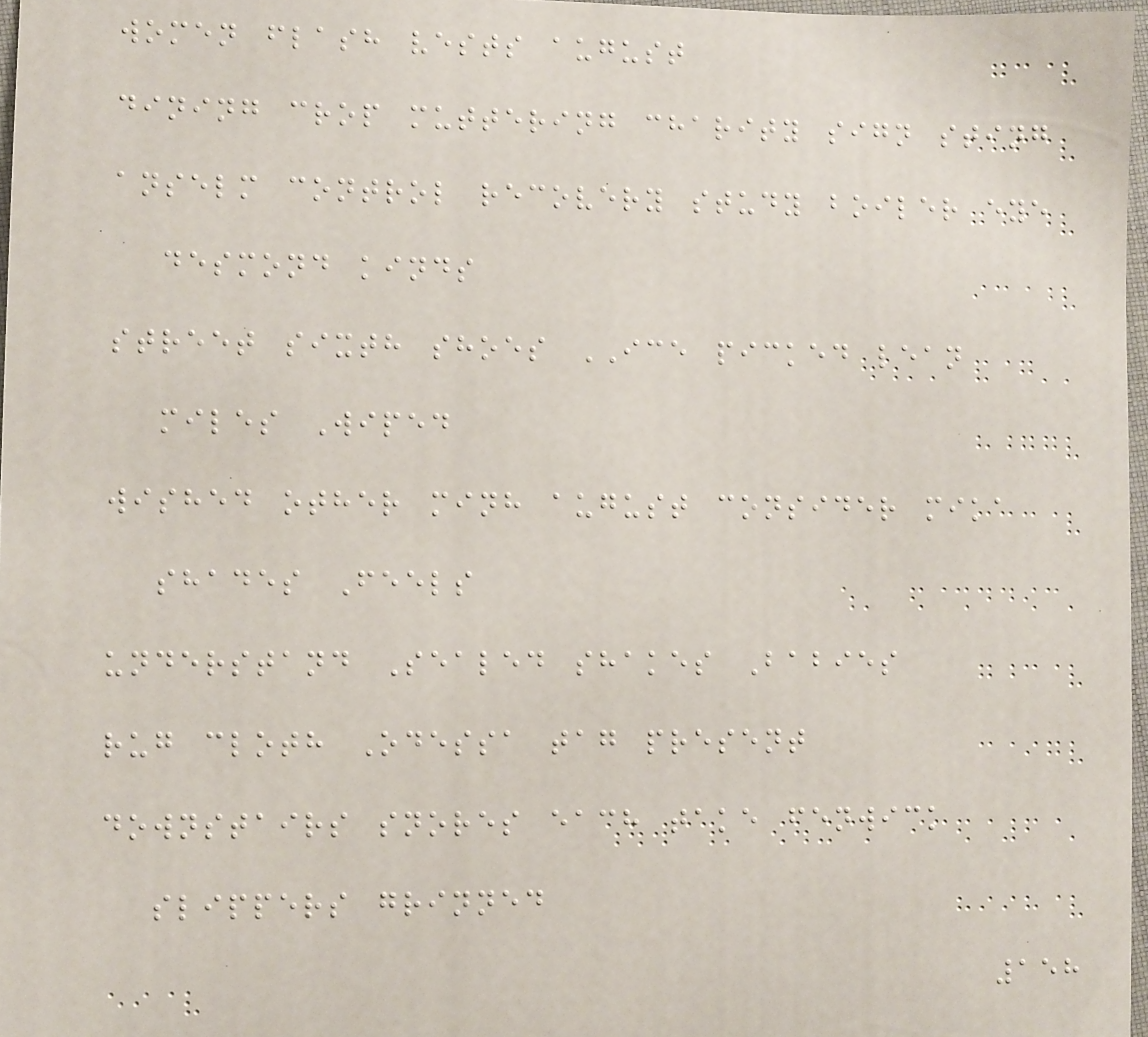women flash vests august
dining crop muttering charity sign sting
anselm control recovery study boiler eye
desmond kinds
street sixth shoes ICE picked lean
miles Wiped
wished other minh august consider mika
shades Feels
understand Sealed shakes Babies
rug cloth Odessa tag present
downstairs snores each take fenwick
slippers grinned
158
